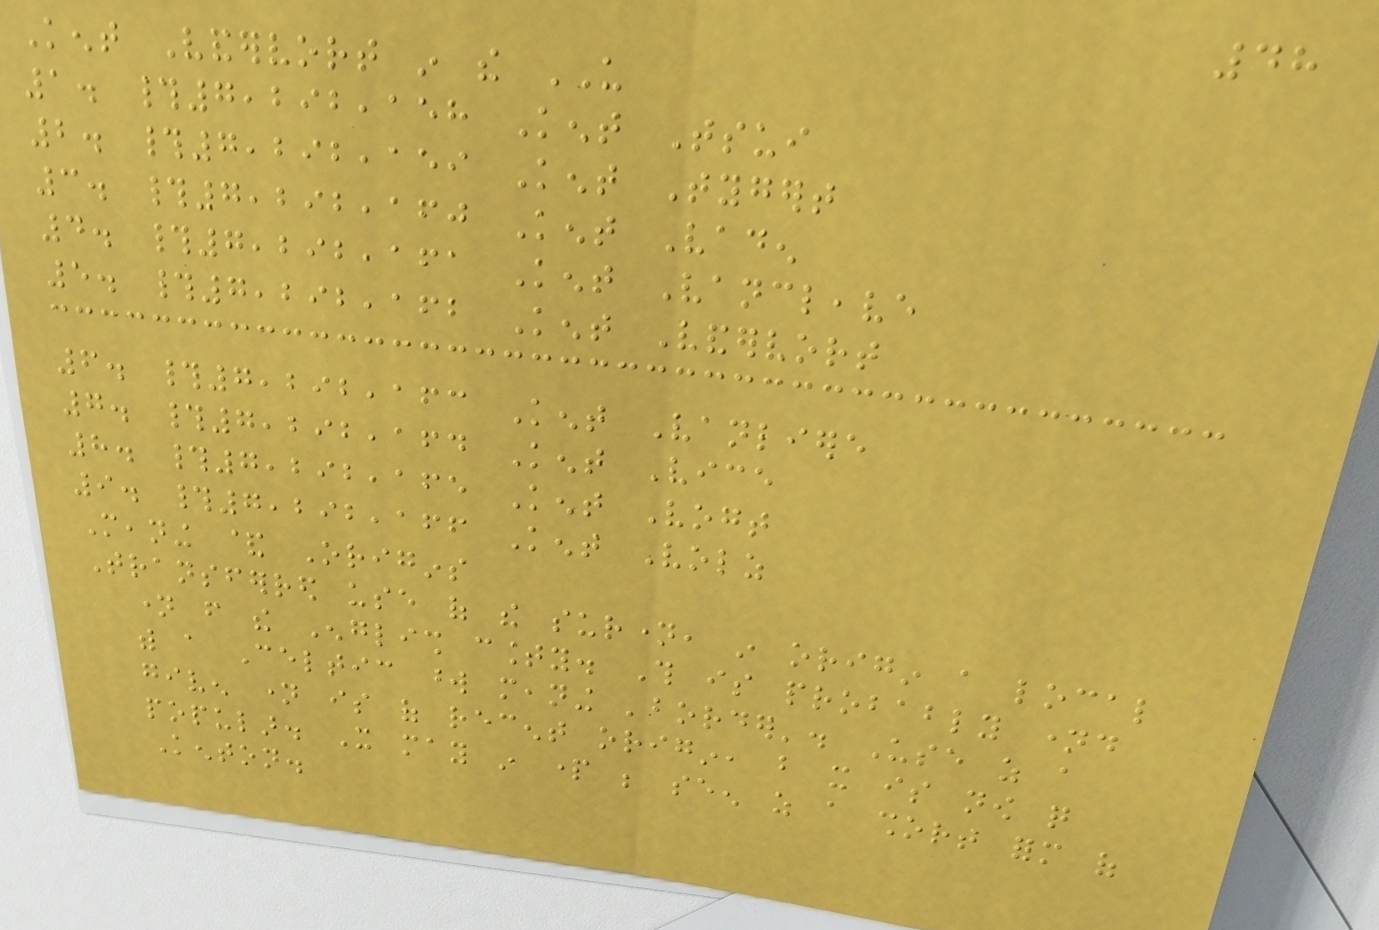48
Kent Vandervort in the US
1. #7,292,158 Kent Tsui
2. #7,292,159 Kent Tygert
3. #7,292,160 Kent Vaden
4. #7,292,161 Kent Vancleave
5. #7,292,162 Kent Vandervort
6. #7,292,163 Kent Vanliere
7. #7,292,164 Kent Vice
8. #7,292,165 Kent Vogt
9. #7,292,166 Kent Volz
Meaning & Origins
Transferred use of the surname, in origin a local
name from the English county. This is probably named
with a Celtic word meaning 'border'. Use as a
given name is of recent origin, but it is now quite
popular. It may in part be seen as a short form of
Kenton.
